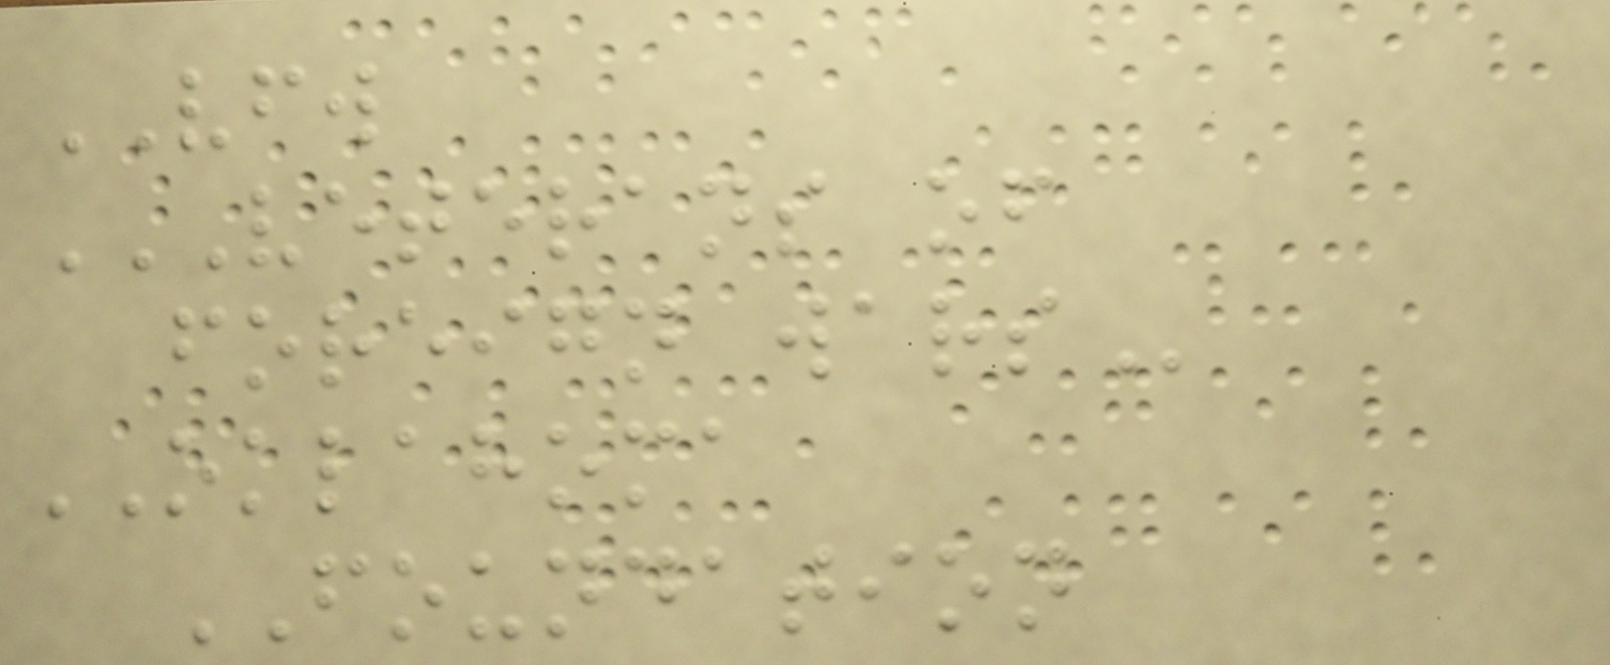VFW
VETERANS OF
FOREIGN WARS
OKLAHOMA
FOUNDATION
